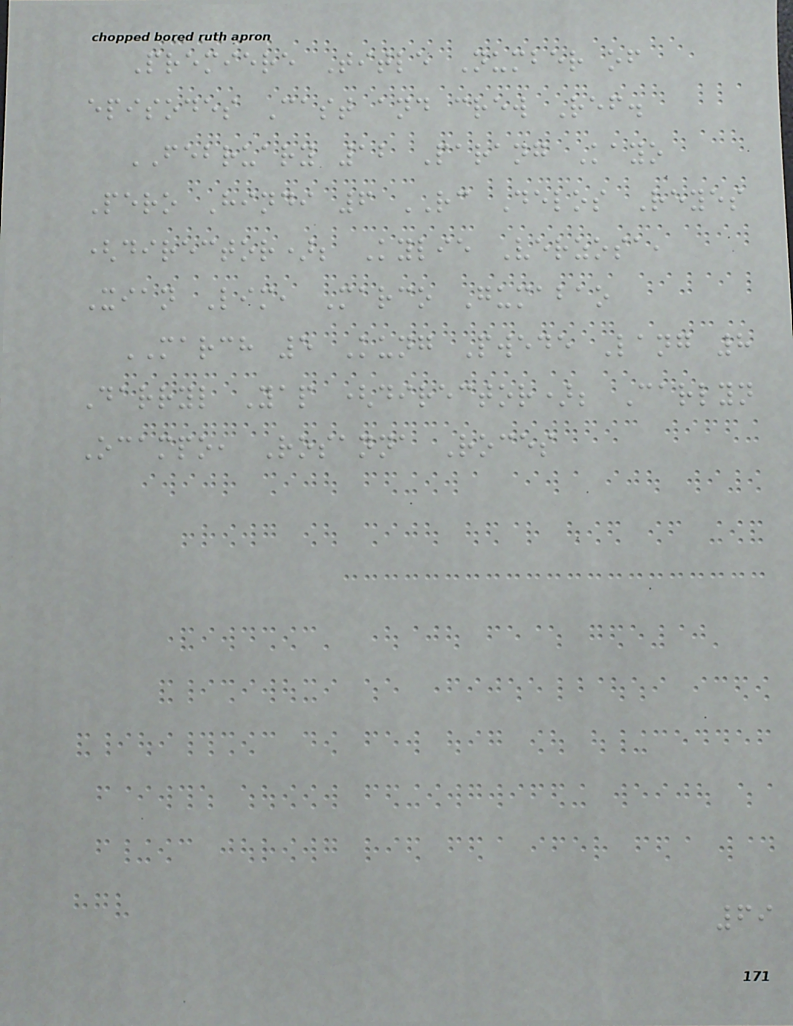Premiere Title Number of
episodes Cast and crew Ref.
FEBRUARY 12 Parang Kayo
Pero Hindi 6 RC Delos Reyes
(director); Kylie Verzosa,
Xian Lim, Marco Gumabao
MARCH 5 Kung Pwede Lang 8
Darryl Yap (director); Carlyn
Ocampo, Rosanna Roces
69
